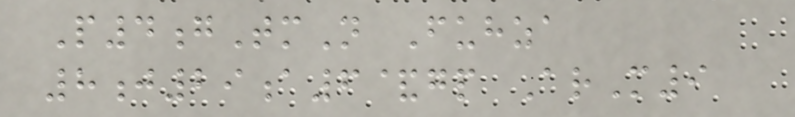P4gTmN Fuhza
8j29a6&gp ArM9
